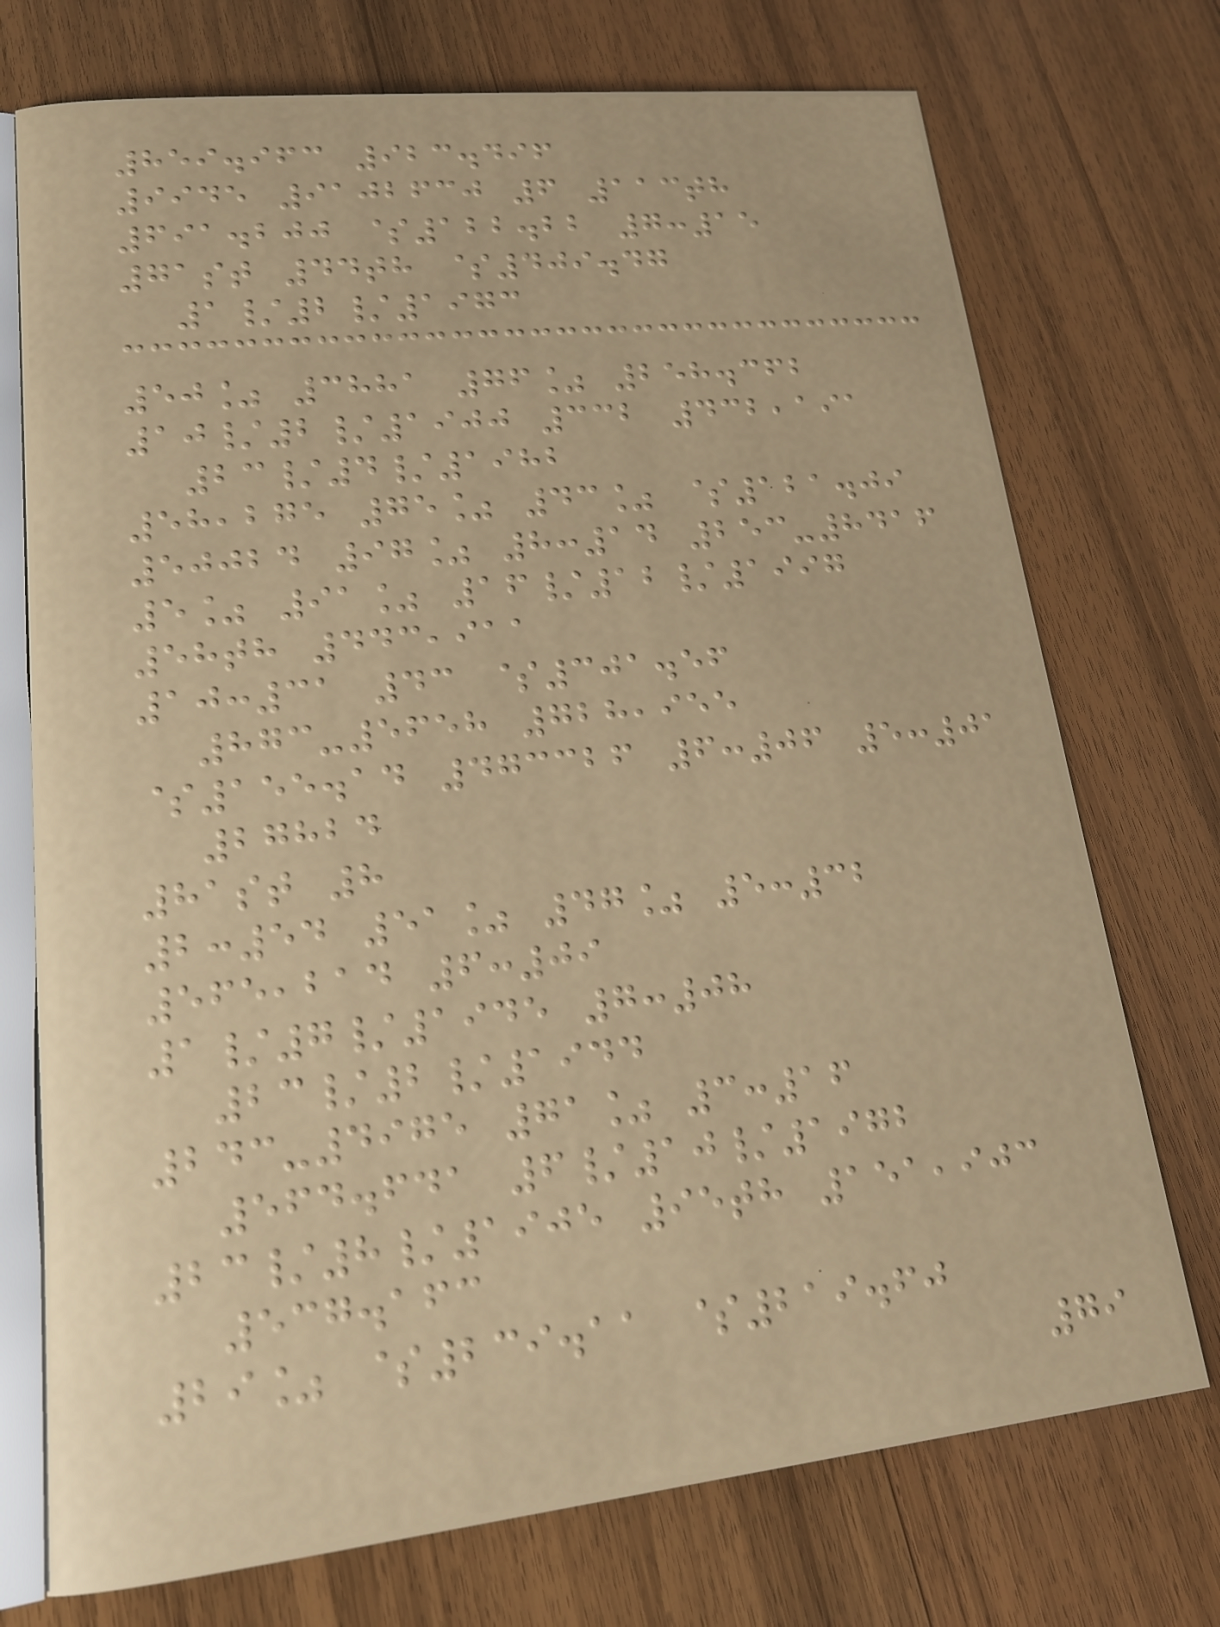859.963 923.496
9945 9102630 6 113th
691.200 $122.22 7:15
71st 44th $409.47
1/2/1973
50% 3881 76% 258.362
10/2/1900 332 432,191
23/4/1982
58,275 75% 43% $121.09
50024 97% 8:14 253-8416
5% 91% 16/12/1997
58th 443,911
10:31 43 $301.56
873-5658 728,955
$155.14 473326 6:06 5:01
27824
81st 8
2:54 51% 47% 5:32
565,214 6:09
1/7/1945 7:08
23/2/1944
243-4975 71% 3:16
564.641 6/10/1972
23/8/1905 95th 151,903
537.163
29% $239.11 $219.60
79
